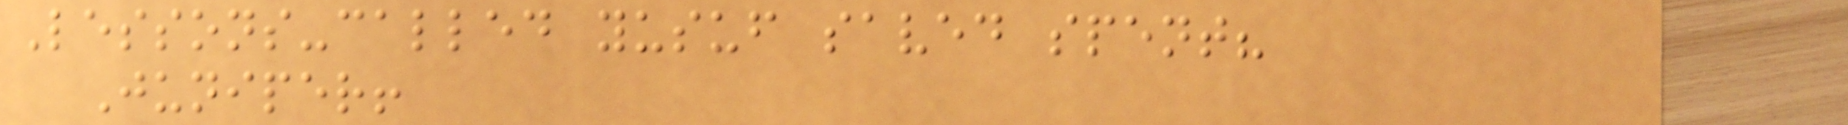Lessons-called yusuf saved spent?
Juniper!
